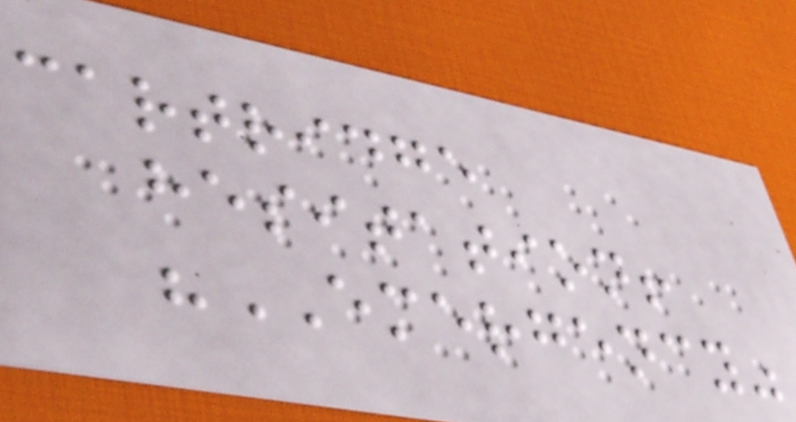cartridge
hesitation!
"EMERGENCY"
